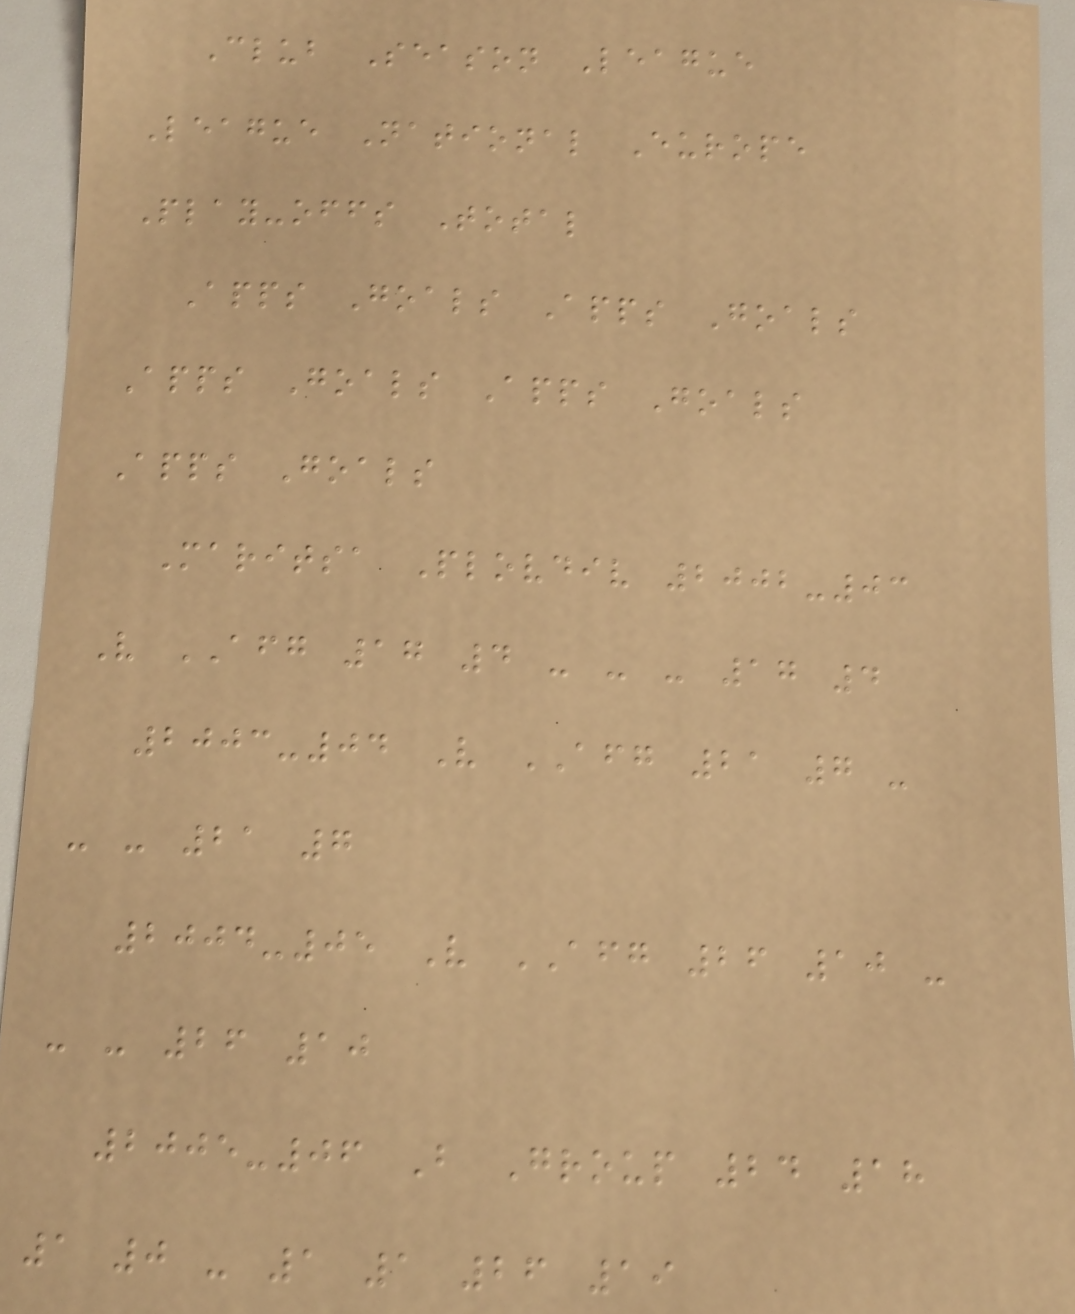Club Season League
League National Europe
Play-offs Total
Apps Goals Apps Goals
Apps Goals Apps Goals
Apps Goals
Maritsa Plovdiv 2002-03
V AFG 17 4 - - - 17 4
2003-04 V AFG 21 7 -
- - 21 7
2004-05 V AFG 26 10 -
- - 26 10
2005-06 B Group 24 18
1 0 - 1 1 26 19
